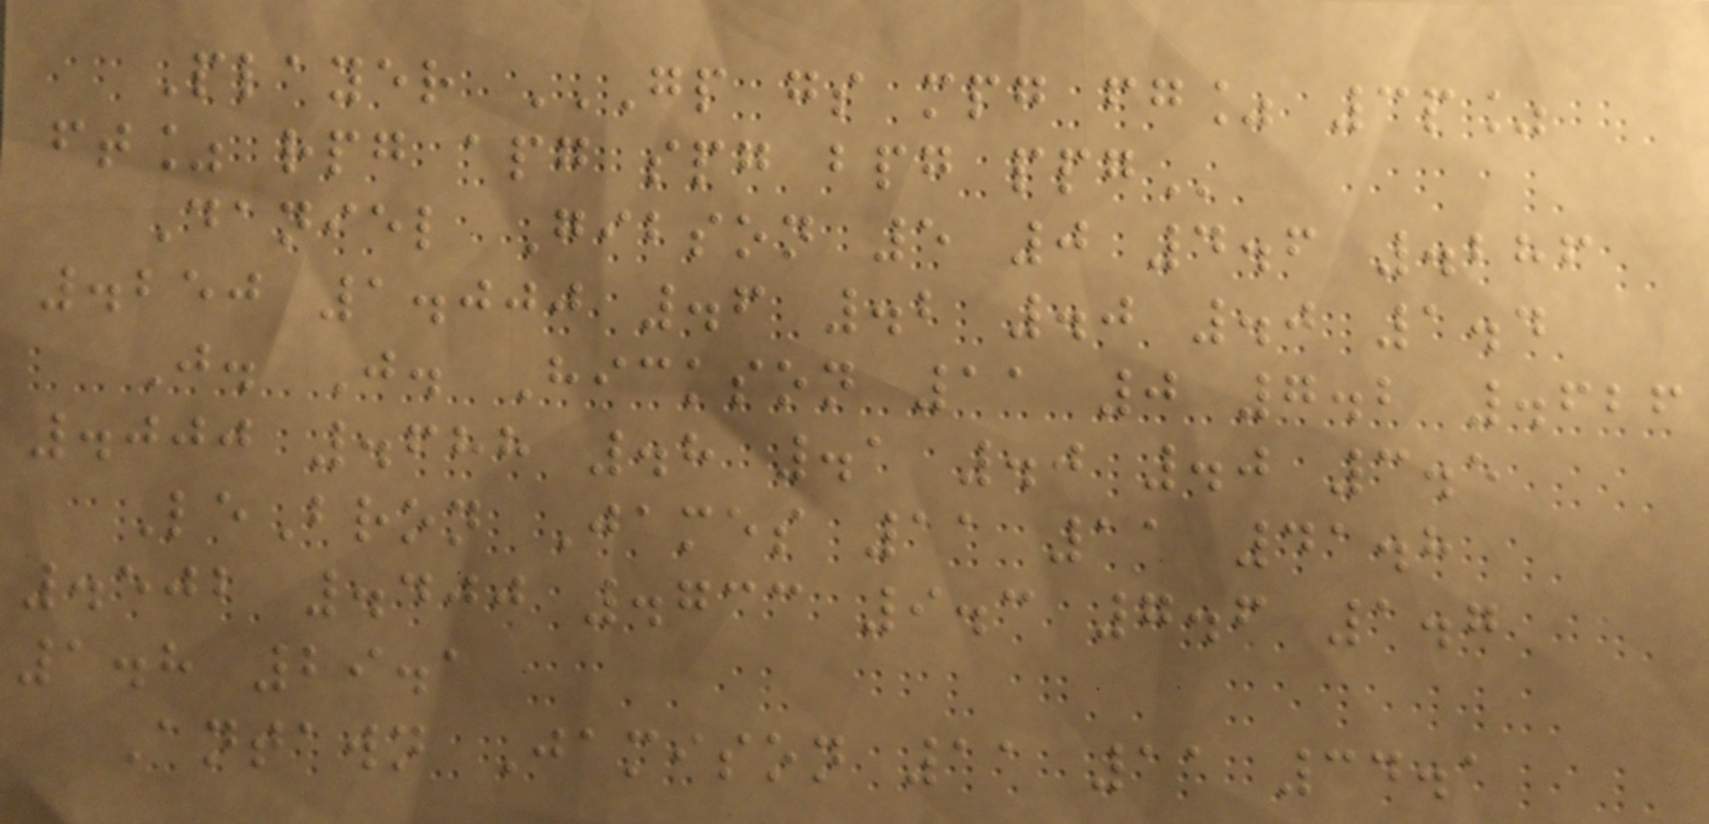Player GP GS MPG FG% 3P%
FT% RPG APG SPG BPG PPG
Daniel Gibson 5 0 4.6 .286
.250 1.000 .6 .2 .0 .0 1.4
J. J. Hickson 11 0 7.2 .626
.000 .688 .8 .1 .0 .0 3.5
LeBron James 11 11 41.8
.502 .400 .733 9.3 7.6 1.7
1.8 29.1
Antawn Jamison 11 11 34.1
